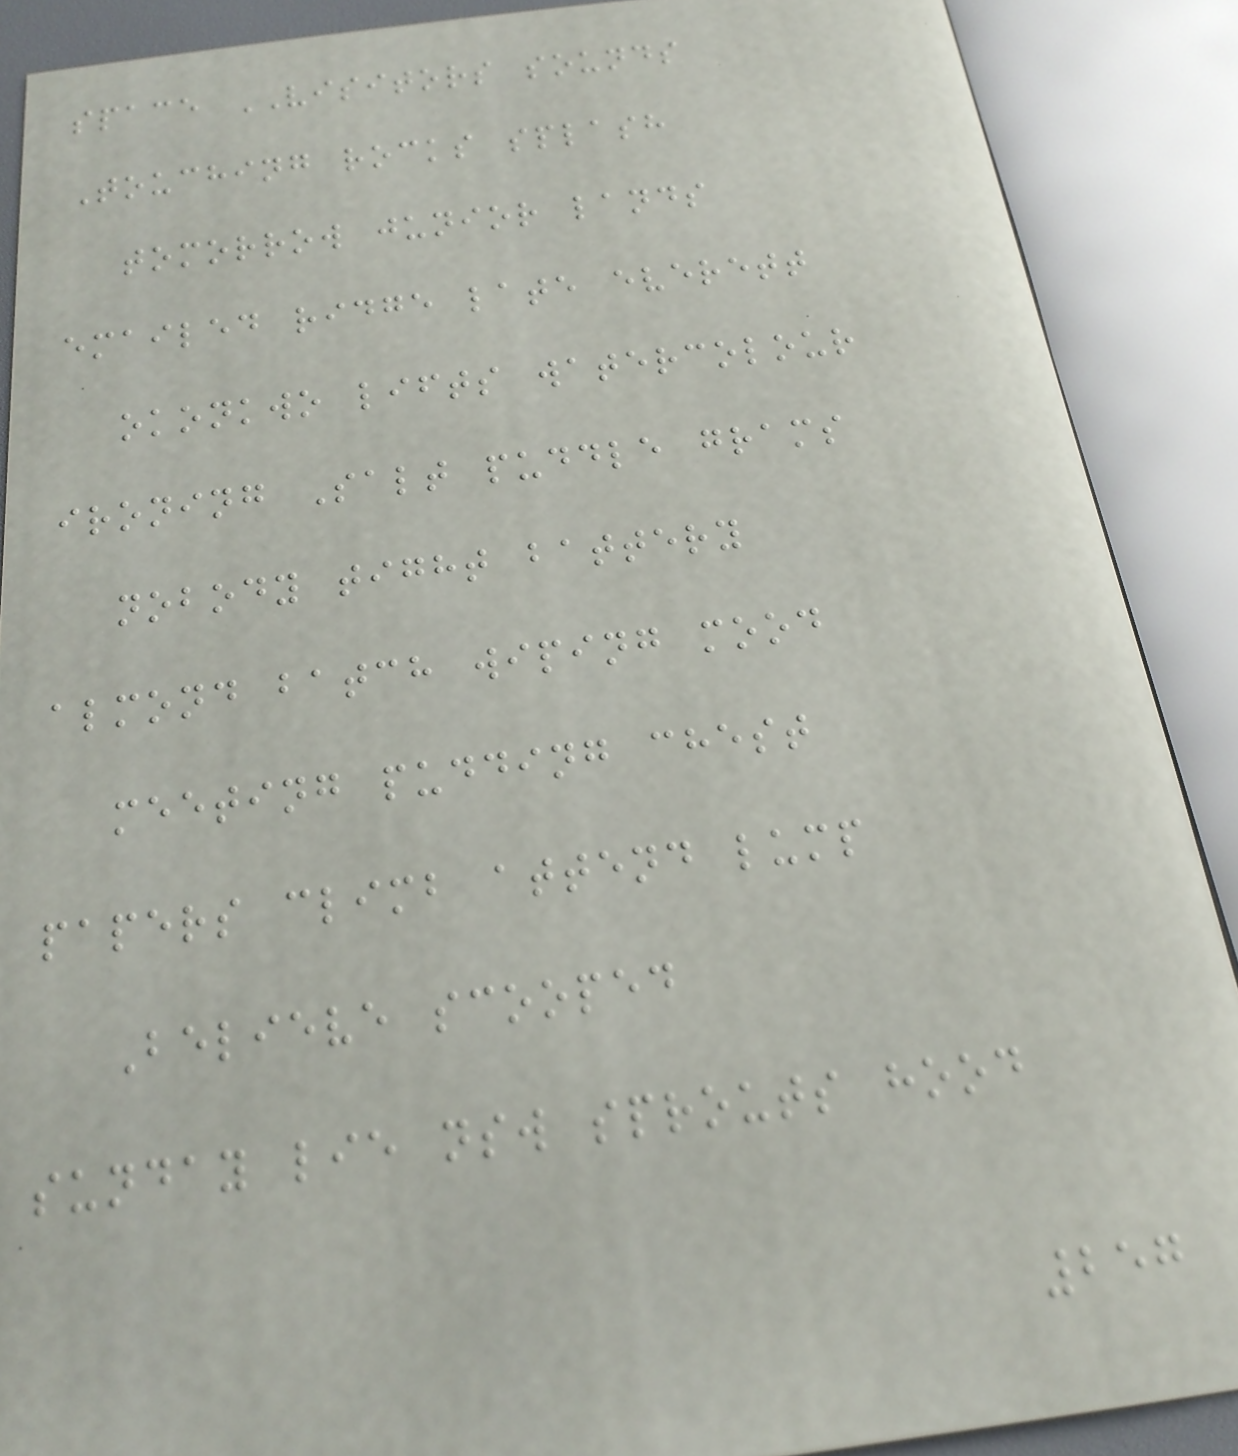space VISITORS sounds
Touching rocks splash
tomorrow junior lands
emailed ridge late everett
okonkwo lifts watercolour
ironing Salt puddle grams
nobody tight battery
almond batch wiping mood
meeting pudding chest
papers climb attend lump
Believe scooped
sunday lie nsw sprouts hood
257
